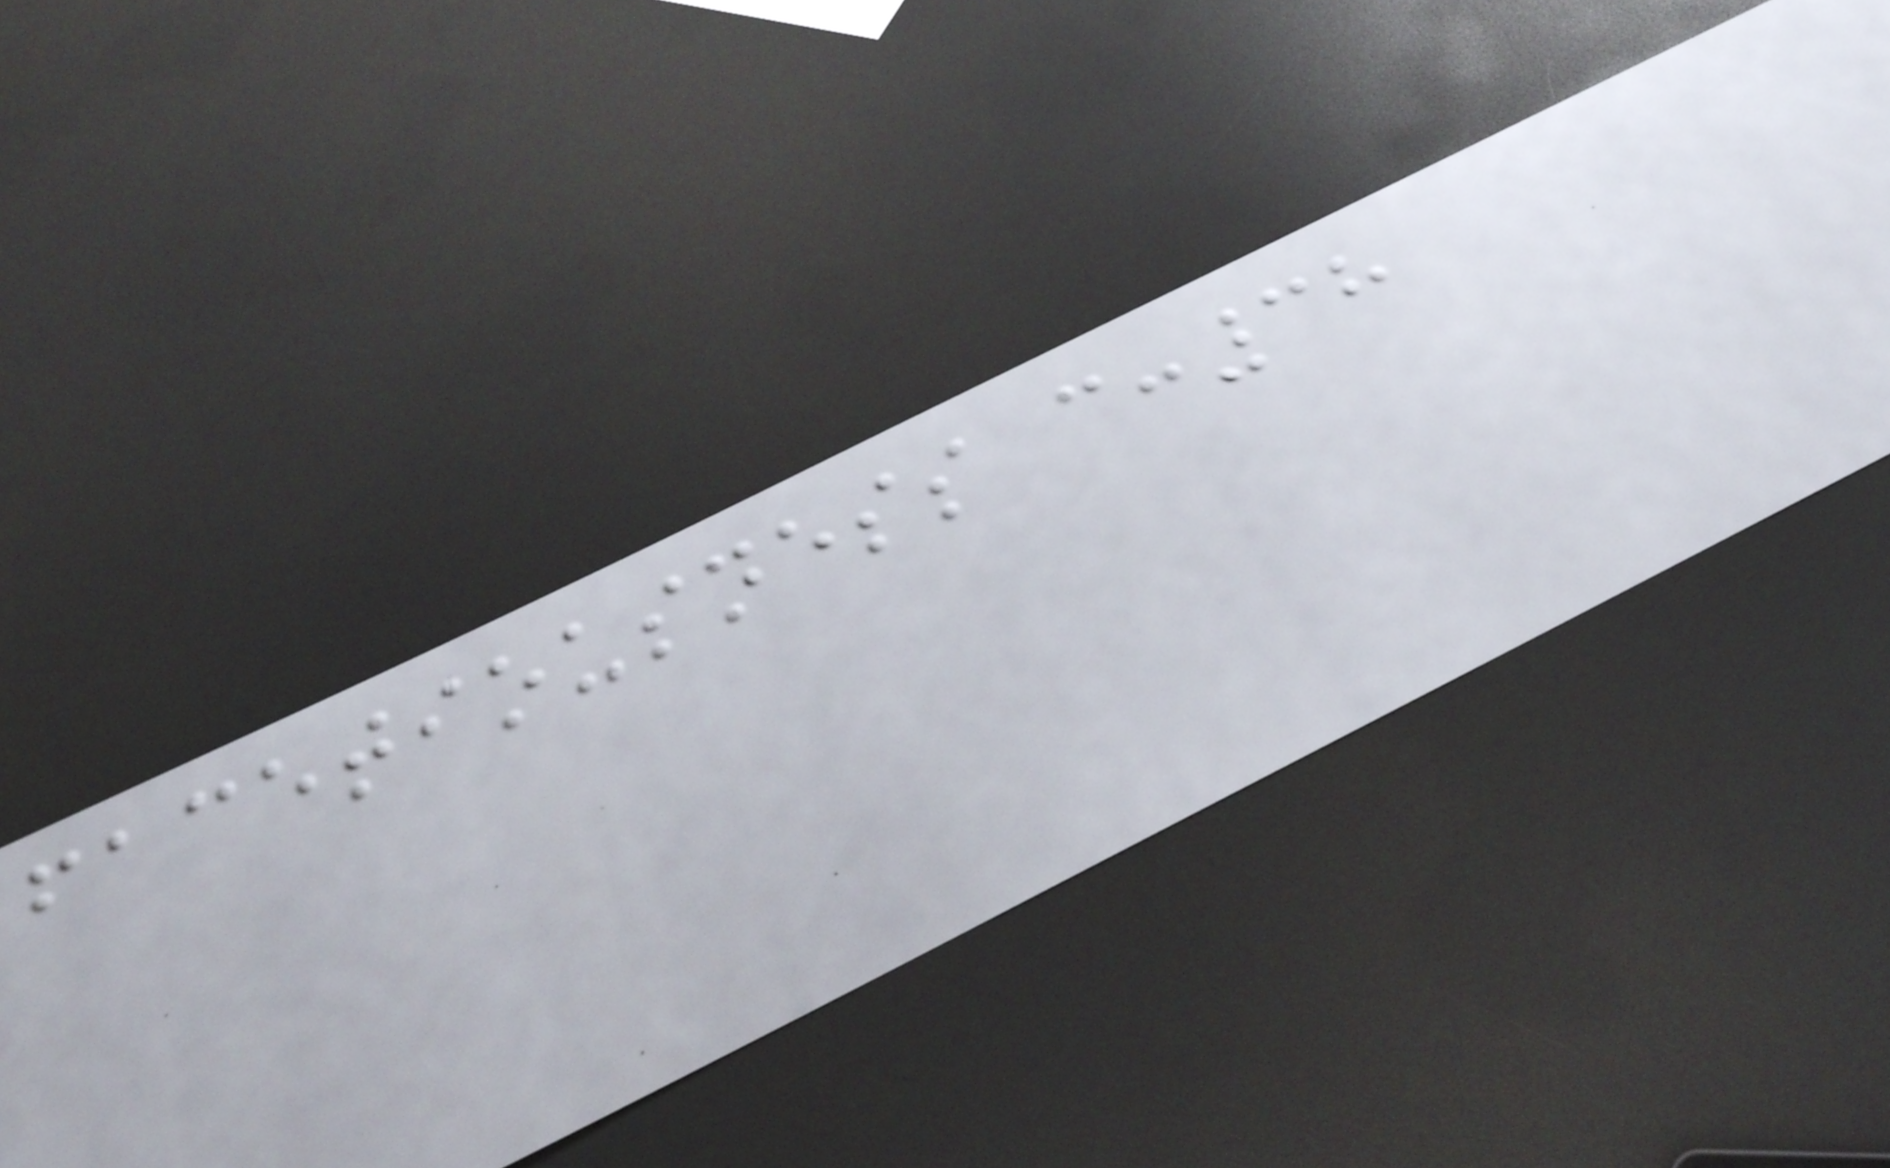facetiousness c:38
